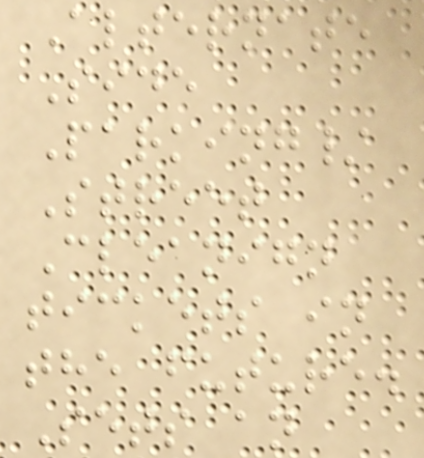Alternate
Side
Parking/
Street
Cleanign
tickets in
the future.
Sets an
